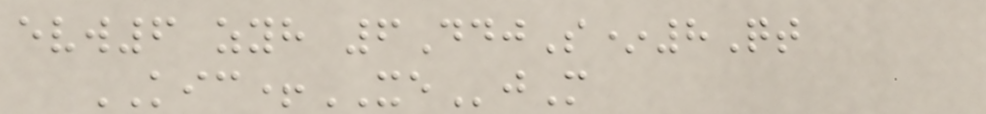evw6 zyh 6DdjS*8Qt
KIC+XEjM
